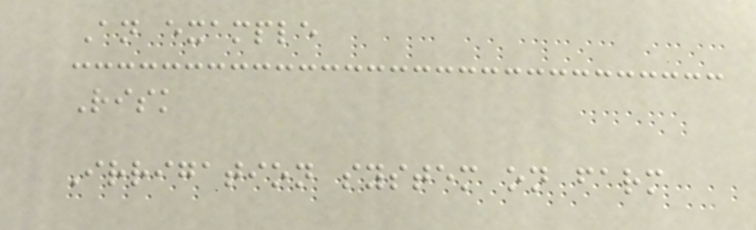An example
Risk
Irrigation system on farm
